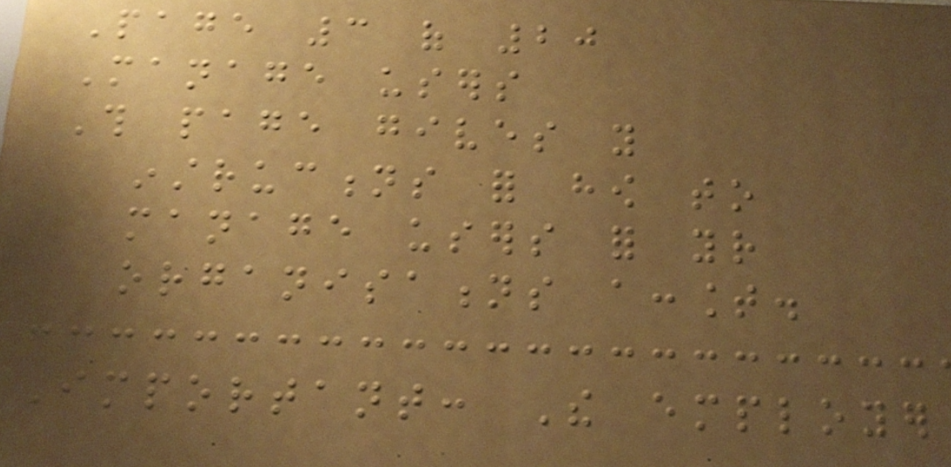Page 3 of 20
Manage users
This page gives you
instructions for how to
manage users for your
organisations account.
Important: The employer
